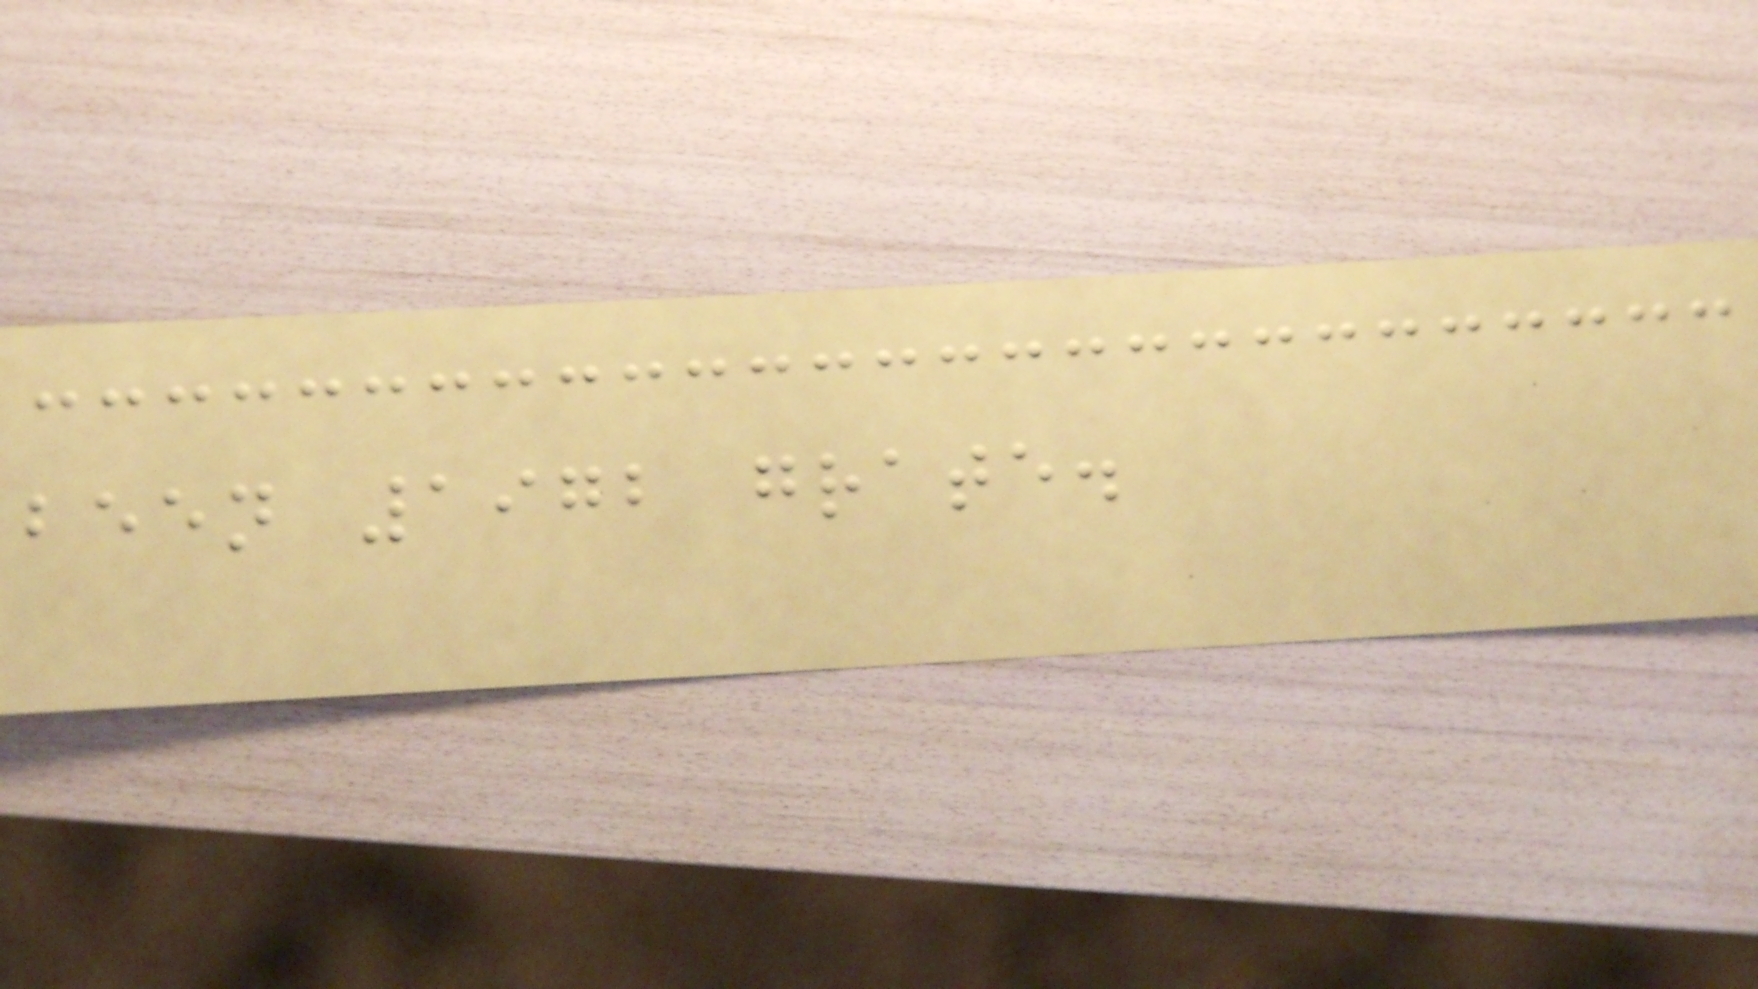been 1972 grate.
